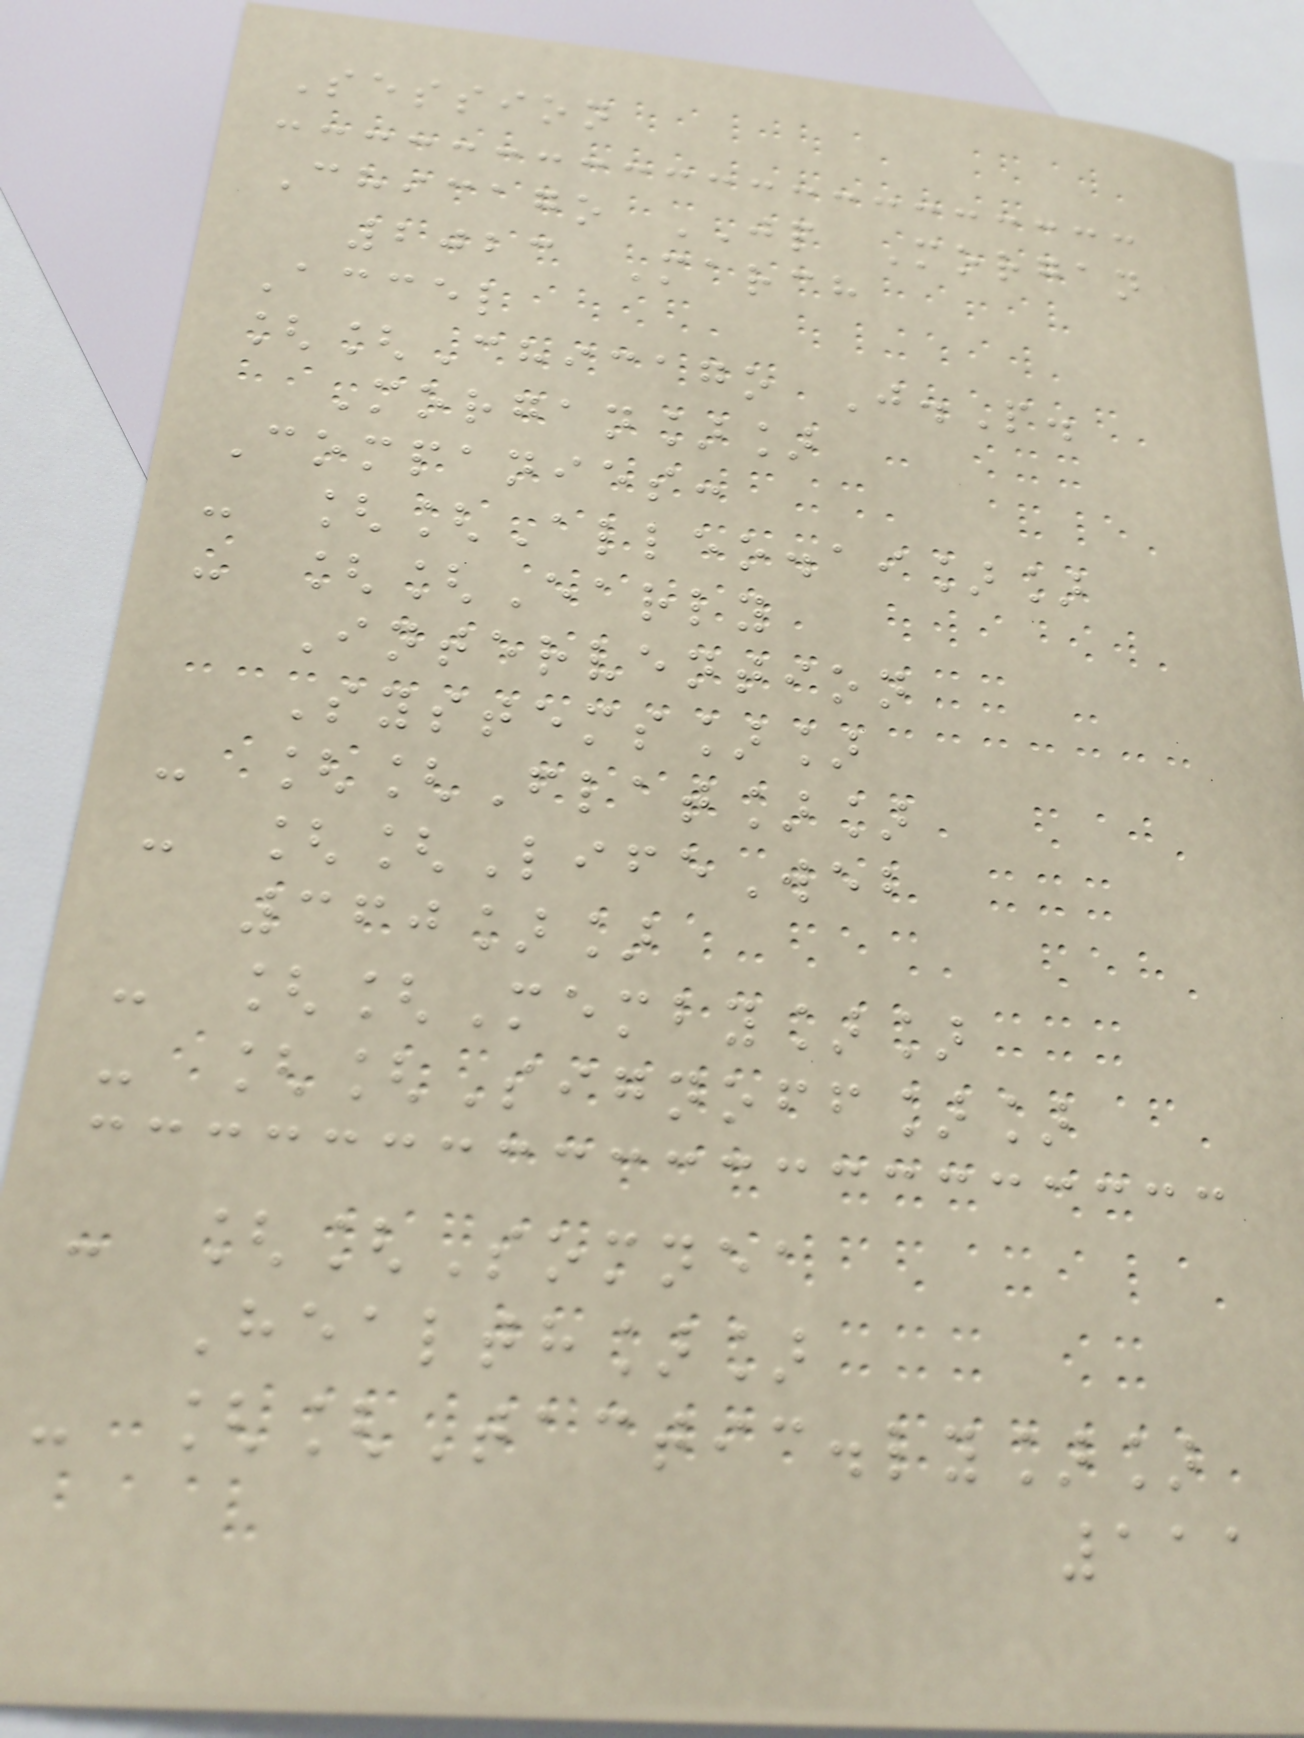Session
Chicago JP Morgan
2023 March
Accel
[[Chicago J.P.
Morgan]]
Companies:
- [[Alleo.ai]]
- [[Early
Intervention
Systems]]
- [[Flat]]
- [[LifeWeb
360]]
- [[Memby]]
- [[Signoff]]
- [[Somnea
Health]]
- [[Tactic.ly]]
111
